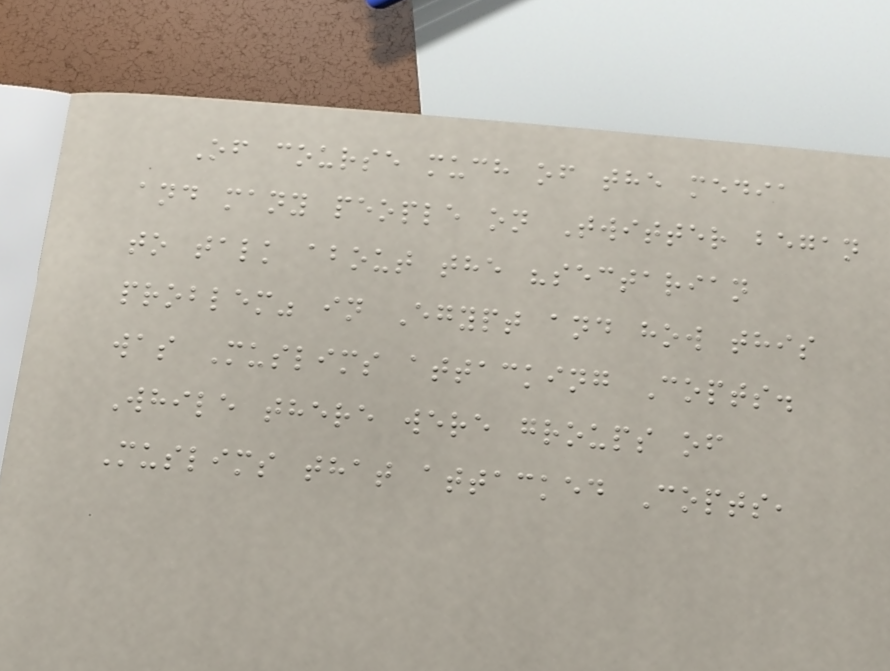Of course much of the media
and many people on Twitter began
to talk about the "sectarian
problem" in Egypt and how this
was Muslims attacking Copts.
While there were groups of
Muslims that attacked Copts,
